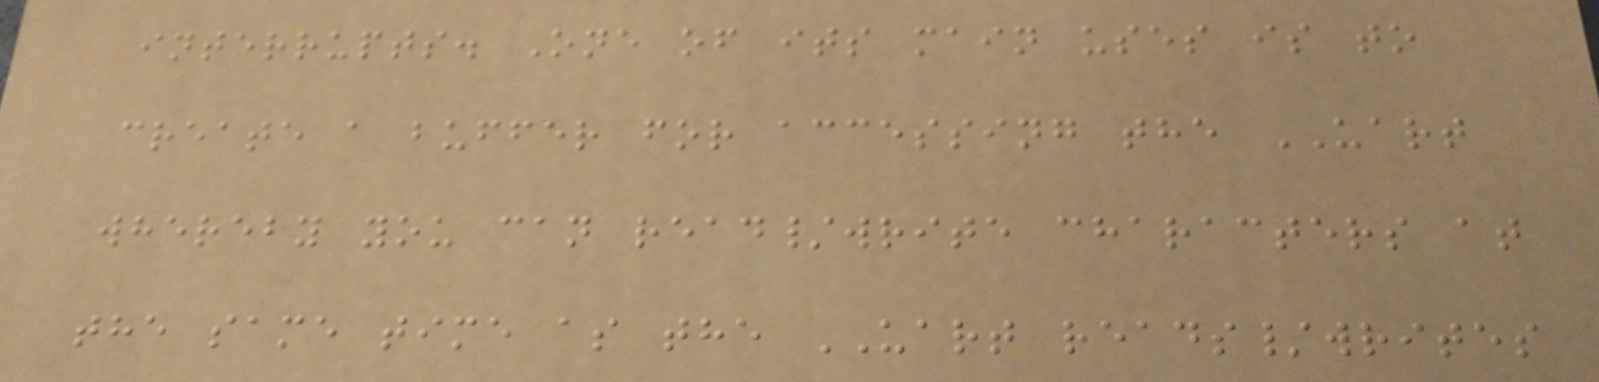interrupts. One of its main uses is to
create a buffer for accessing the UART
whereby you can read/write characters at
the same time as the UART reads/writes
